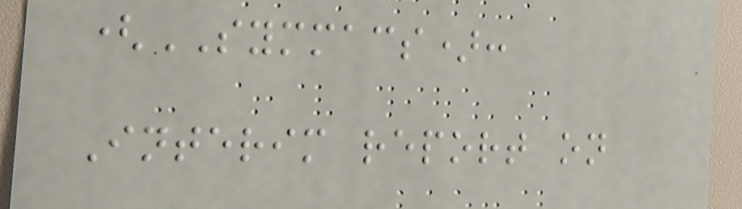(SYMMACS):
Interim report on
